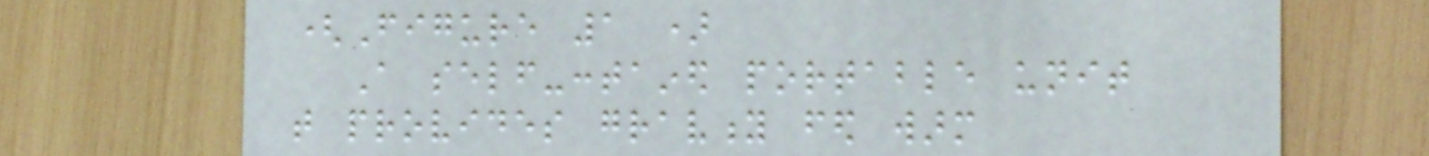(Figure 1 )
A self-contained portable unit
that provides gravity fed warm
